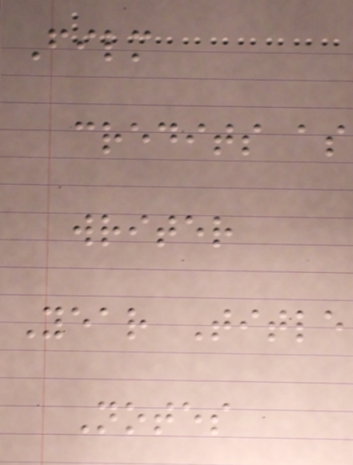Film
credits as
writer
Year Title
Notes
